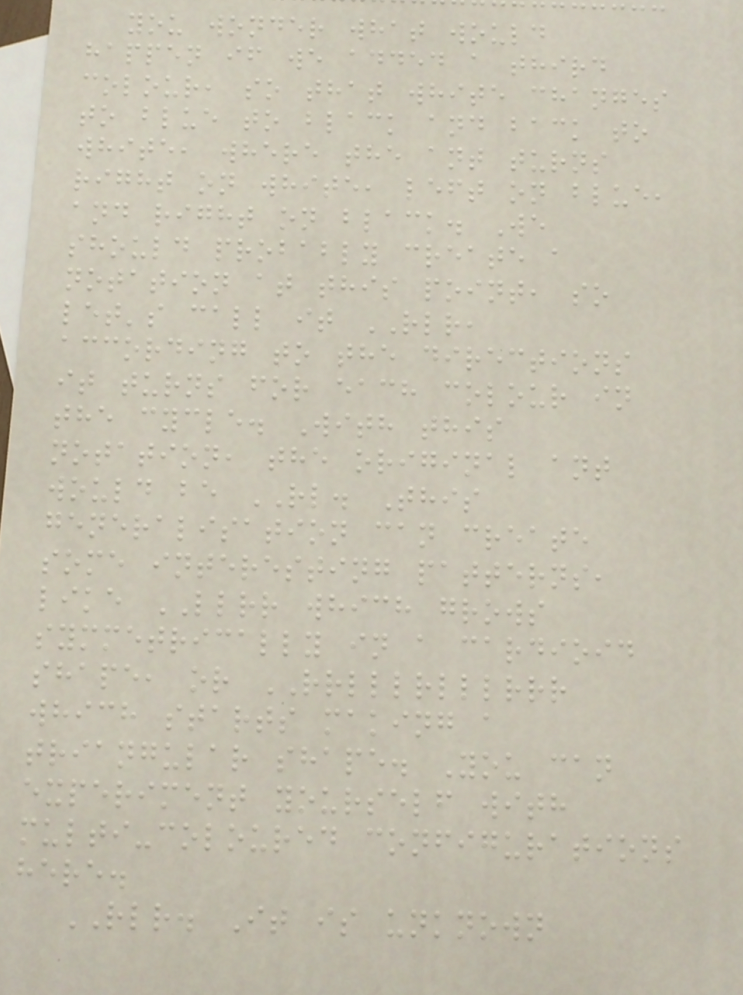you wonder what would
happen if we added a third
colour, so that white changes
to blue to black and back to
white, where the ant turns
right on white, left on blue,
and right on black. We
should probably create a
notation at this point, so
let's call it RLR,
according to the directions
it turns for each colour in
the cycle. With this
notation, the original ant
would be RL. This
generalisation can create
some interesting patterns,
like LLRR which grows
symmetrically in a cardioid
shape, or RRLLLRLLLRRR
which starts making a
triangular shape. You can
experiment yourself with
multi-coloured configurations
here.
RLR. It is unknown
